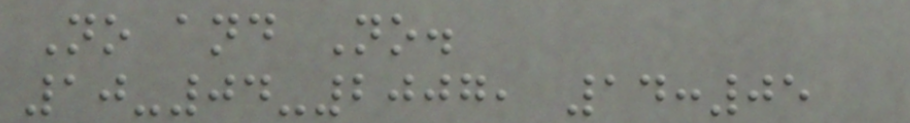No and No.
10-04-2007, 14:05
